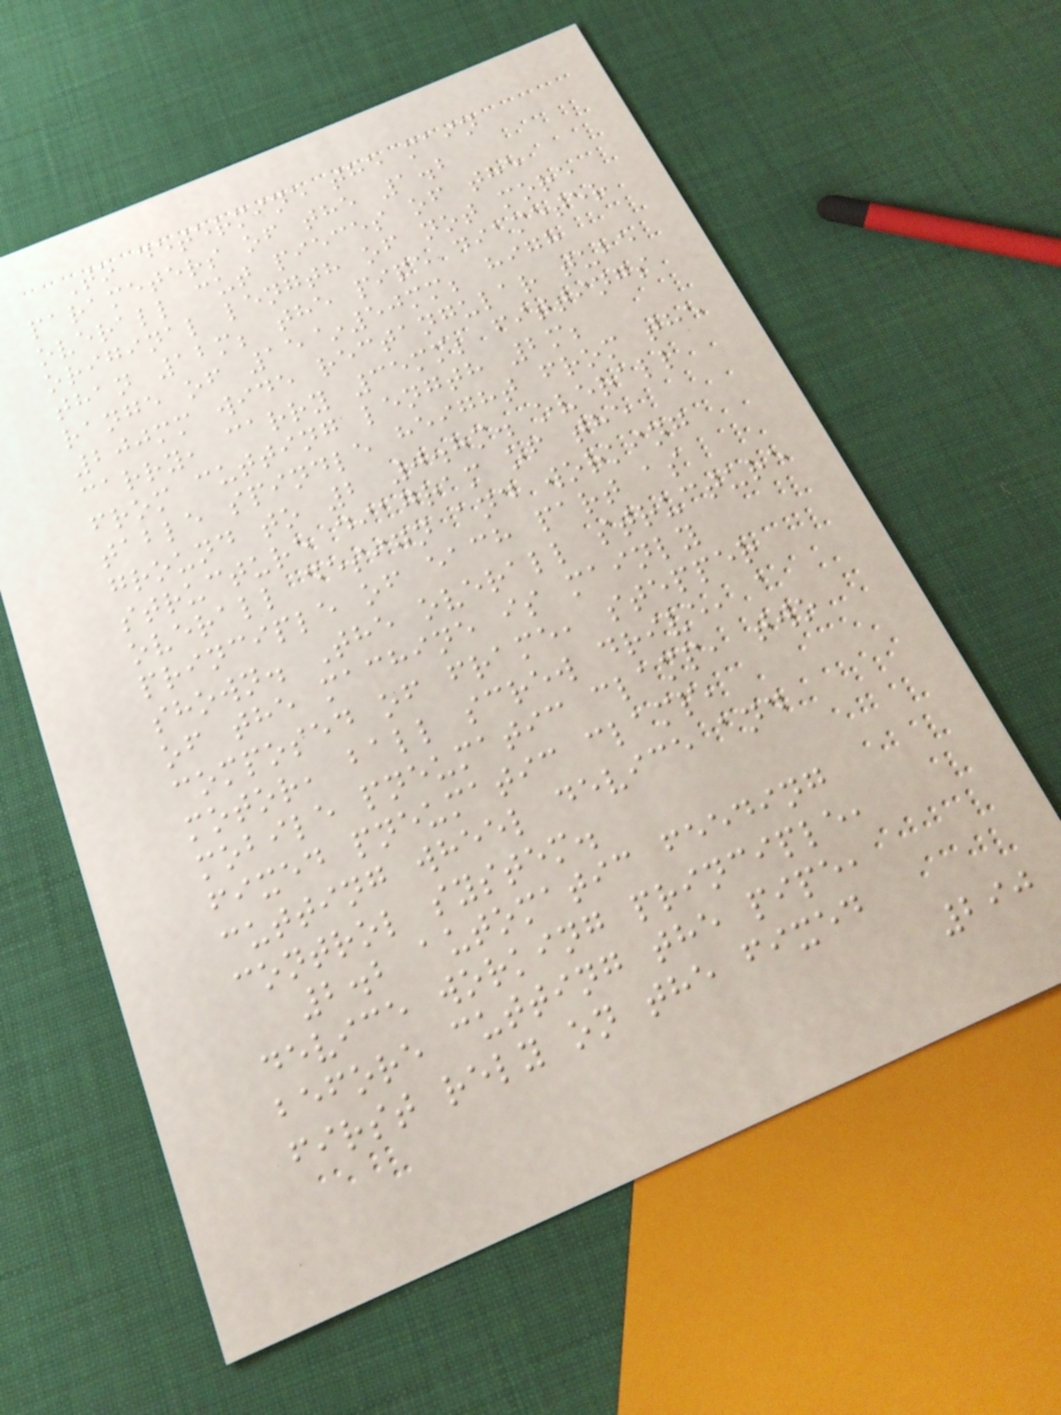To determine the main
parameters of the 1.2
overall cut pieces of the
original length of not more
than 12m; the pipe diameter
range of 15~50mm; high
200mm wide rectangular tube
carry, carry 35mm; fittings
from cutting length 2m;
table spindle height from the
ground to 2 0.8m. overall
structure diagram of the
overall design and working
principle of each part as
shown. The overall structure
of the machine is mainly
composed of frame, stepper
motor, ball screw drive, a
mobile pneumatic clamp, two
fixed pneumatic clamp,
cutting wheel device and
control system.
2.2 automatic feeding
device working principle,
before cutting the pipe,
first rely on the fixed
290
